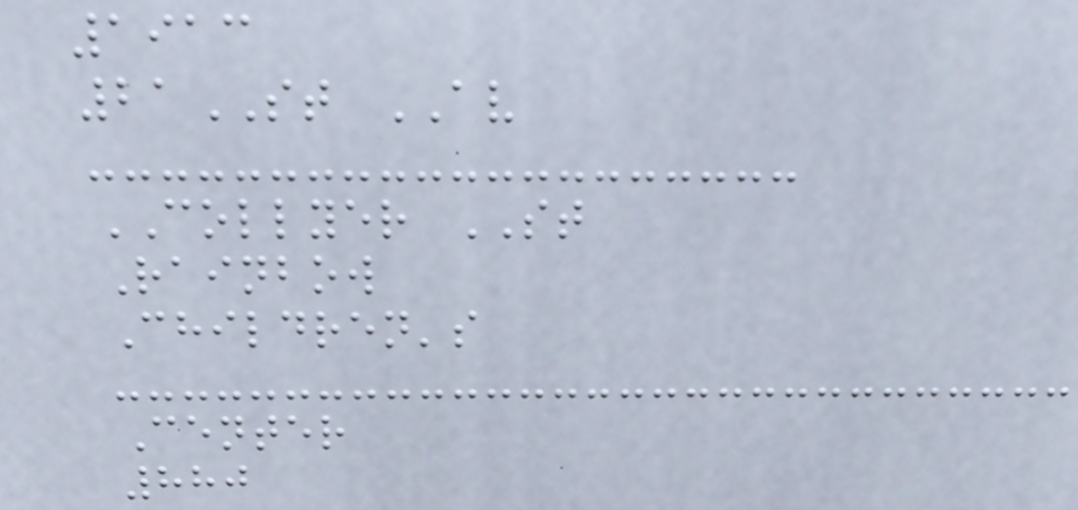1913
21ST AV
COLLYER ST
Rainbow
Children's
Center
880
